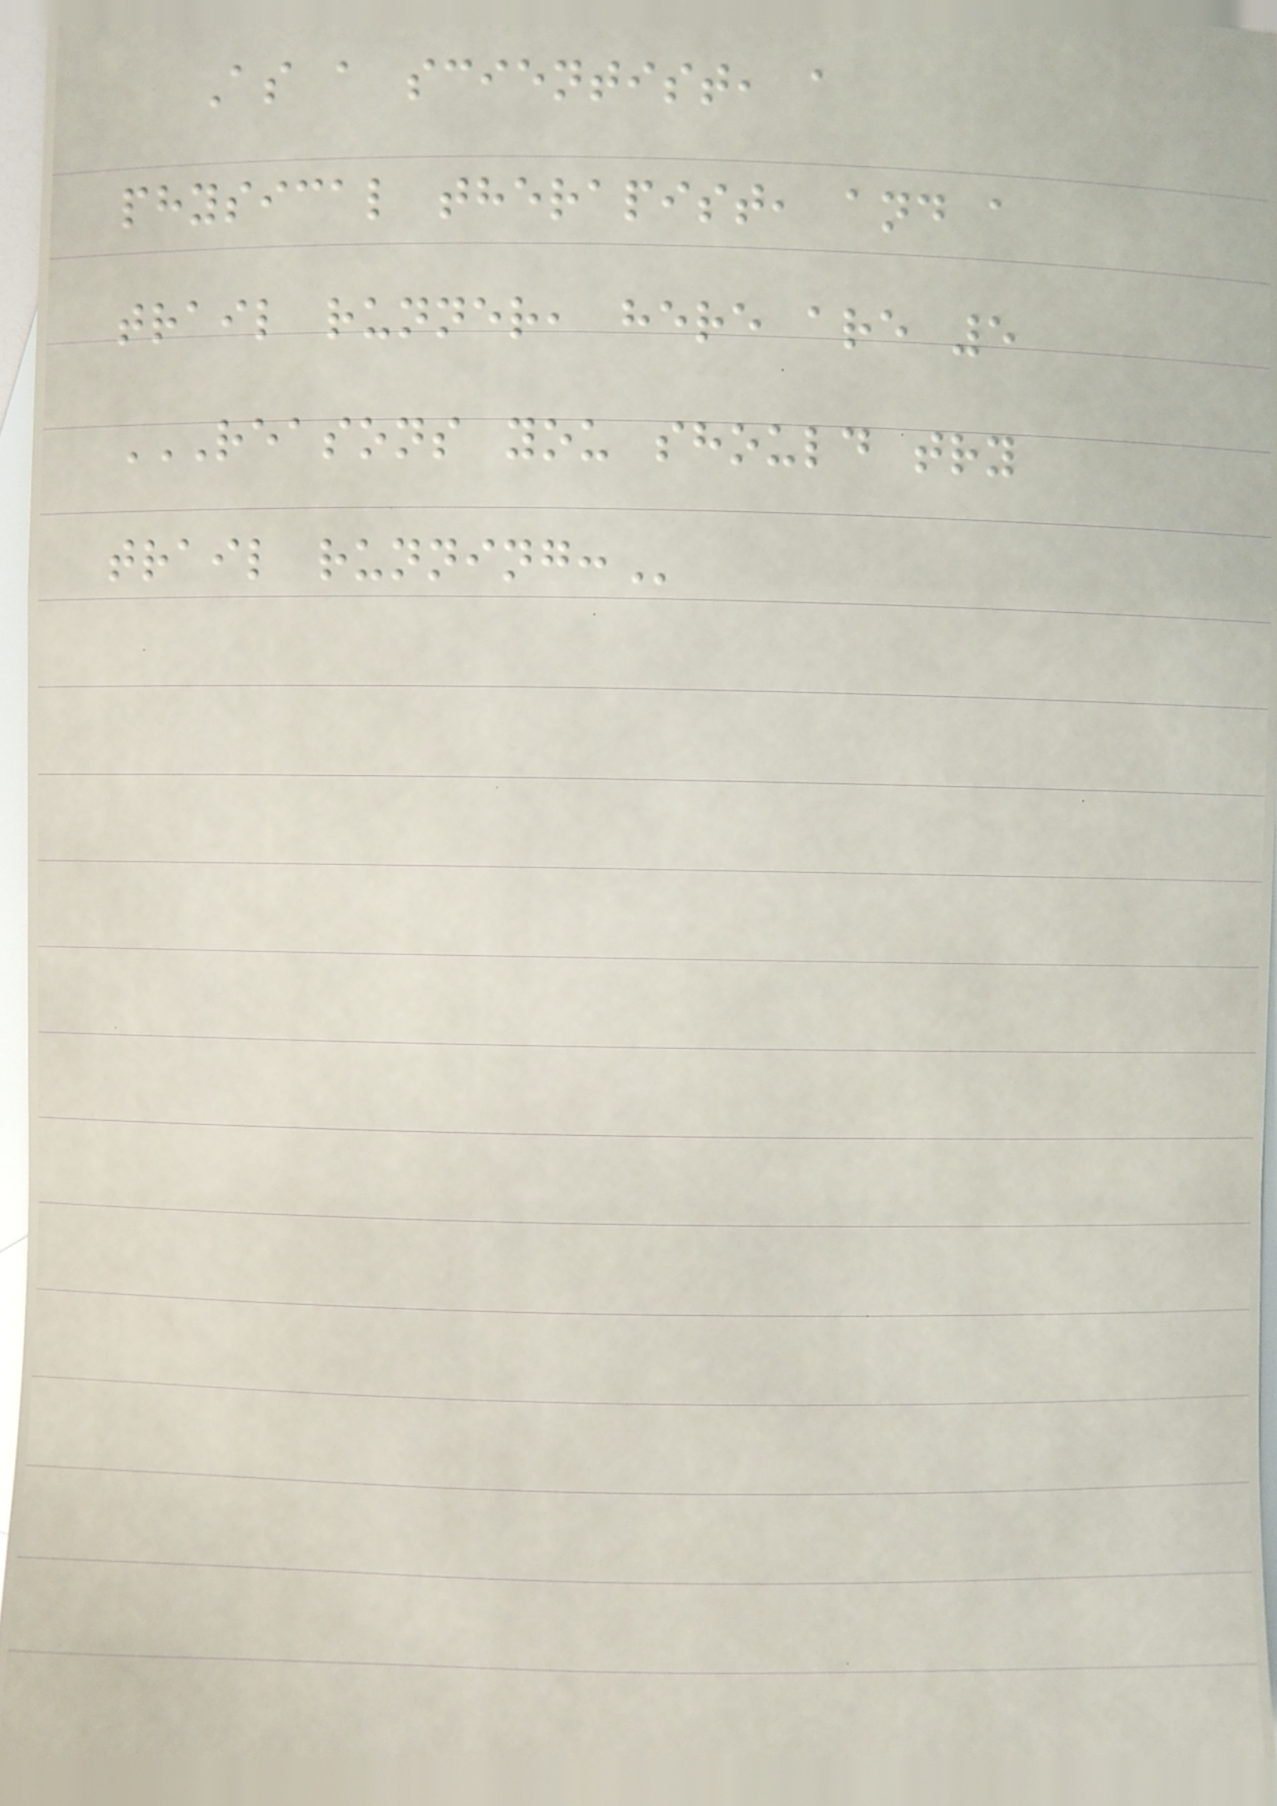As a scientist, a
physical therapist, and a
trail runner, here are 5
REASONS YOU SHOULD TRY
TRAIL RUNNING:
